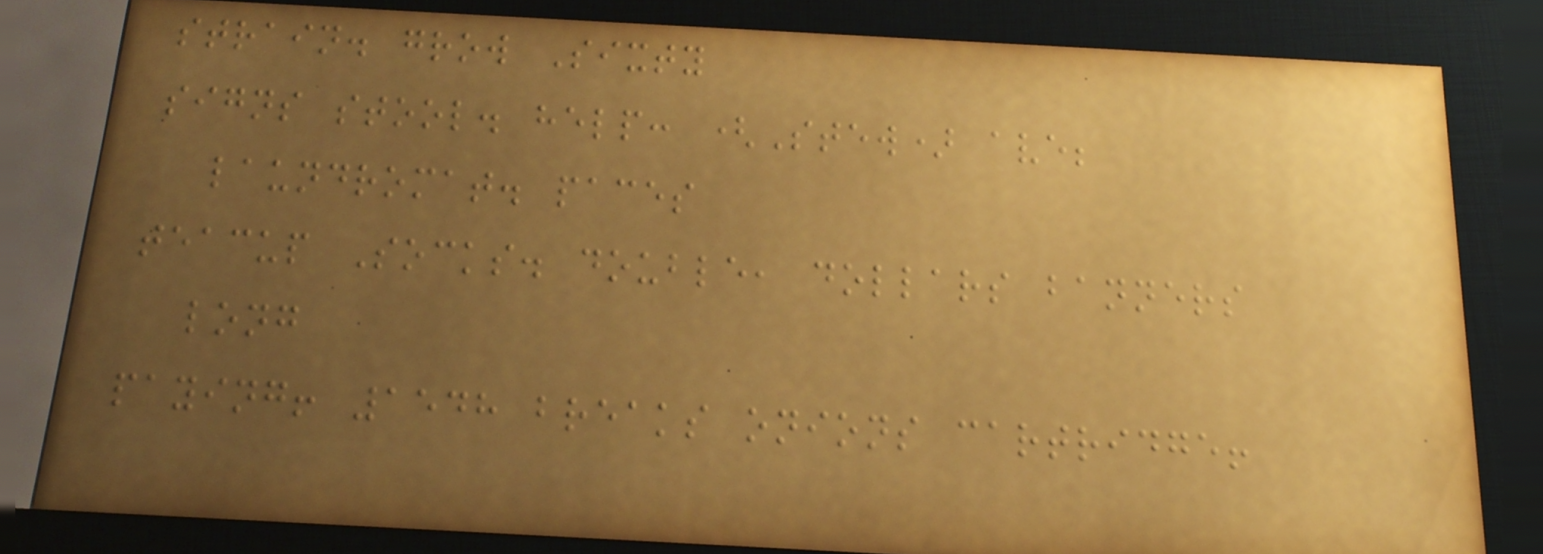strain. grow Sixty
signs stool. help: (Stew) ave;
laundromat. paces
teacup Socks. double, dollars banners
long
paying! 1548 breaks onions cartridge!
